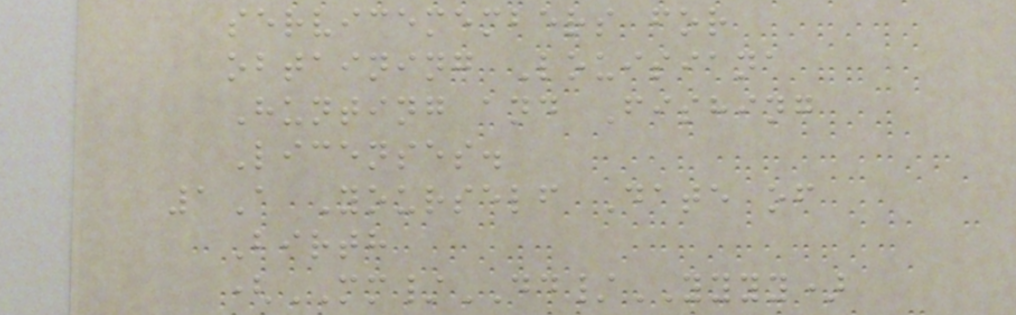servicemembers for
obtaining Louisiana
Hunting and Fishing
Licenses.
1A Yourself Date of
Birth
(MM/DD/YYYY)
